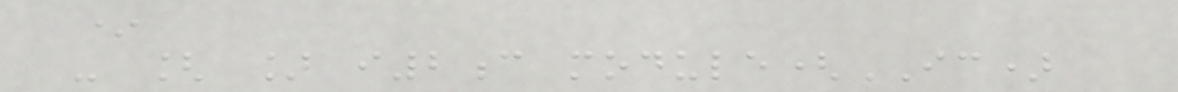*
- [ ] i2c module(IC)
